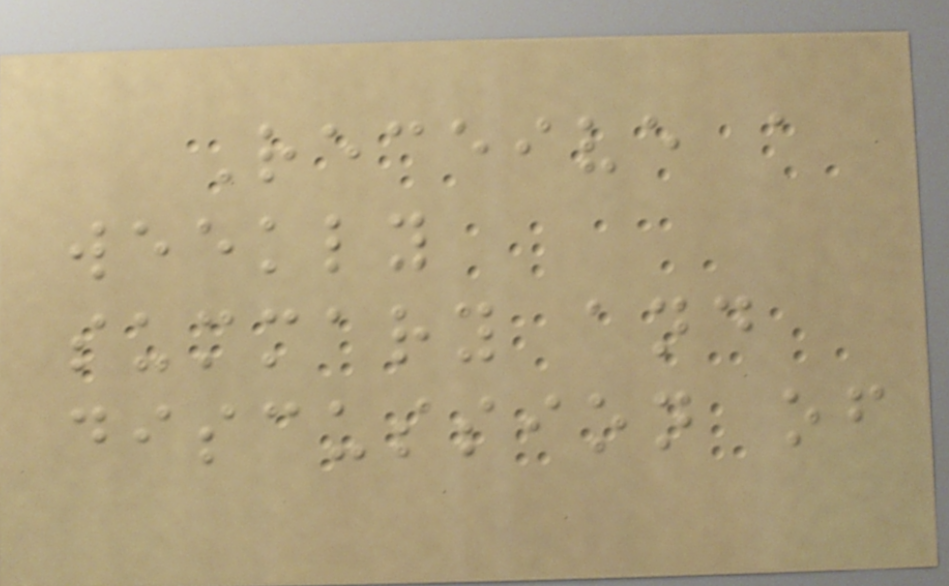Receive a
weekly
summary and
discussion of
